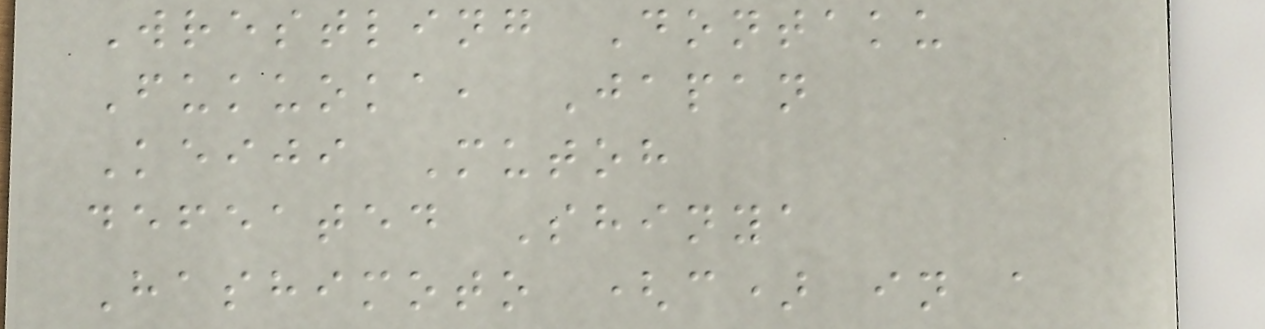Wrestling Dontaku
Fukuoka, Japan
Keiji Mutoh
defeated Shinya
Hashimoto (c) in a
